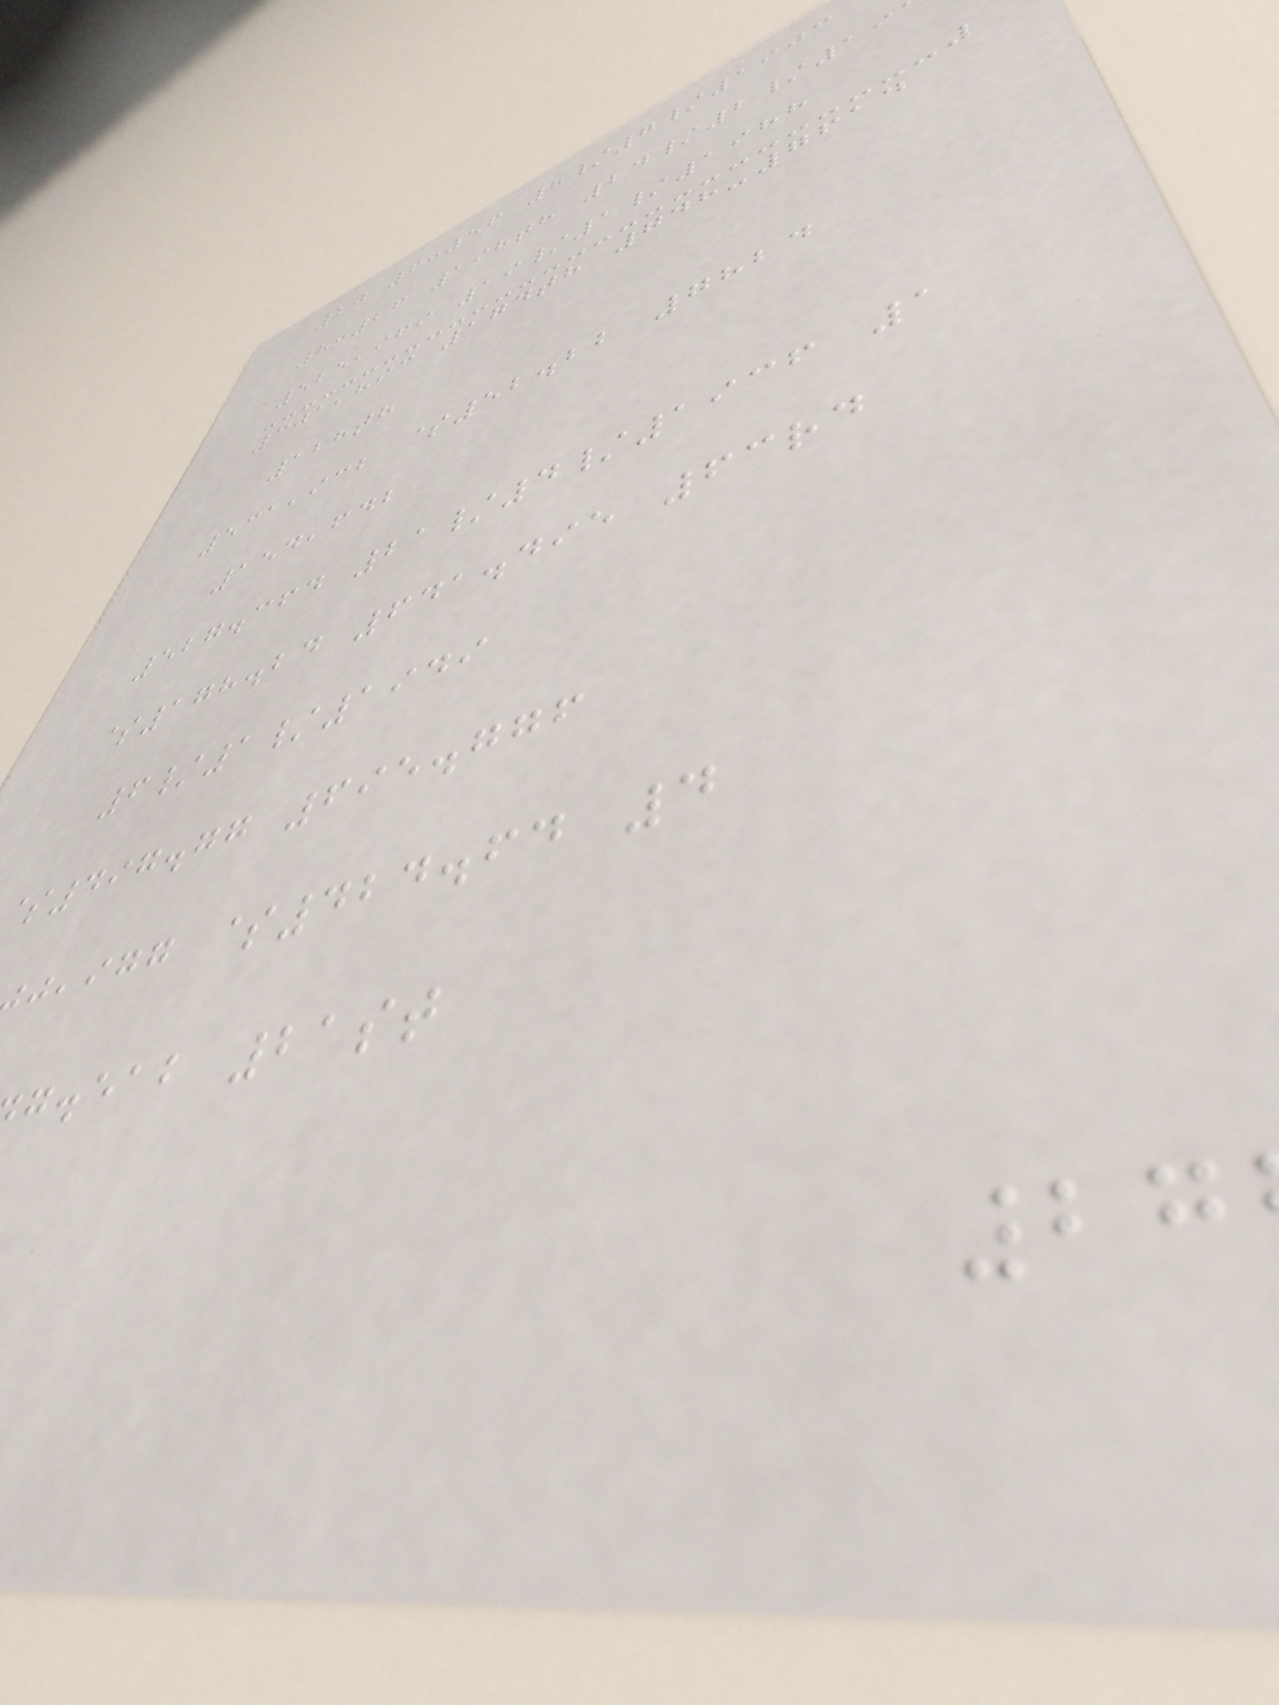20 6:56 8/7/1903
8:26 198th 24/2/19
525,969 19/1/1988
301,893 174th 748-7614
128th
531,932 $52.22 7824
154,642
527.364 21/4/1936 1
$178.24 641.495 63rd
6/1/1949
497.77 695.776
,igg $424.64 4
g.eab 21st
